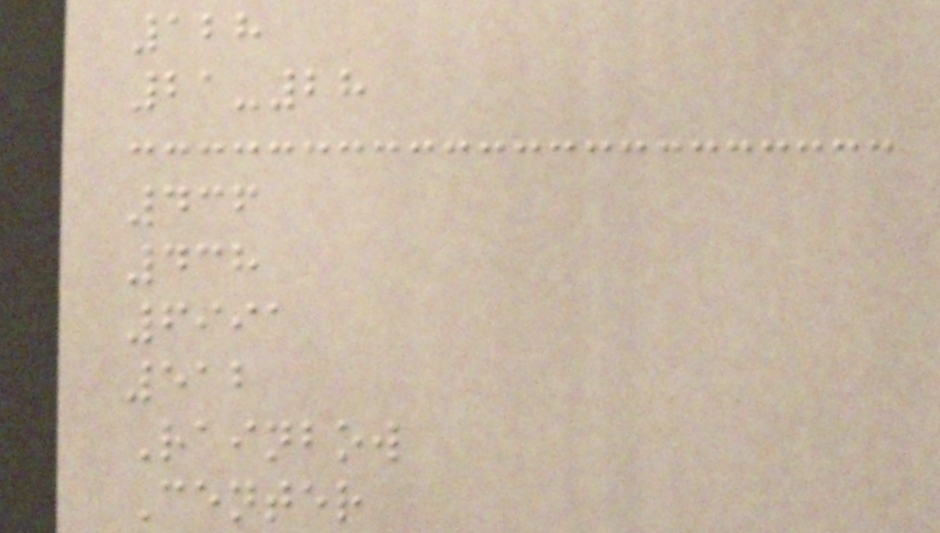128
21-28
436
438
6991
512
Rainbow
Center
